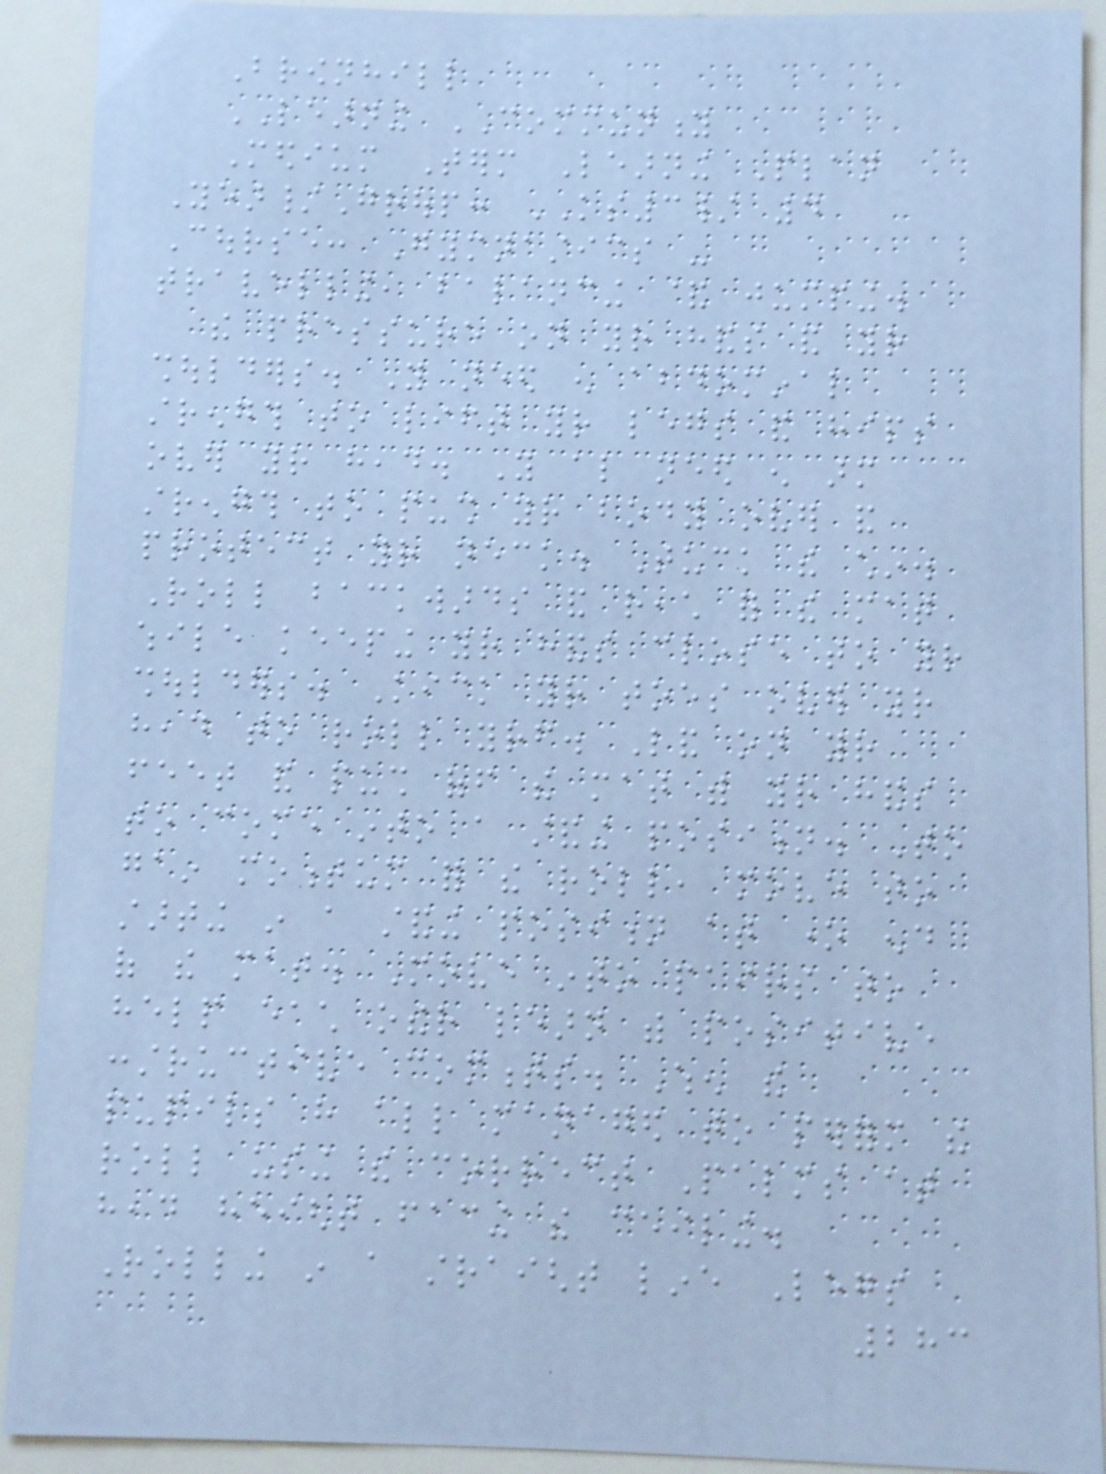Brownhill
LEARNING COMMUNITY
Medium Term Learning Plan
Year/Group: KS3/ 4
Course: Gymnastics -
travelling, balancing & jumping.
the pressure on your hands and your
shoulders. You need enough abdominal
strength to lift your legs and hips
over your head. You also need enough arm
strength to push your body over and
protect your neck. Tuck the chin.
Roll backwards and reach for the mat
while keeping your hands close to your
shoulders. Kick your toes over your
head to roll yourself. Land on your
feet and push off the mat with your hands
to come into a standing position. To
gain momentum for the roll, move to
starting in a standing position at one end
of the mat. Move into pairs to
help each other learn with positive
constructive comments. When the
pupils have all managed to perform the
roll using the correct Palms at
head height facing the ceiling.
Rolling in a straight line Legs
283
